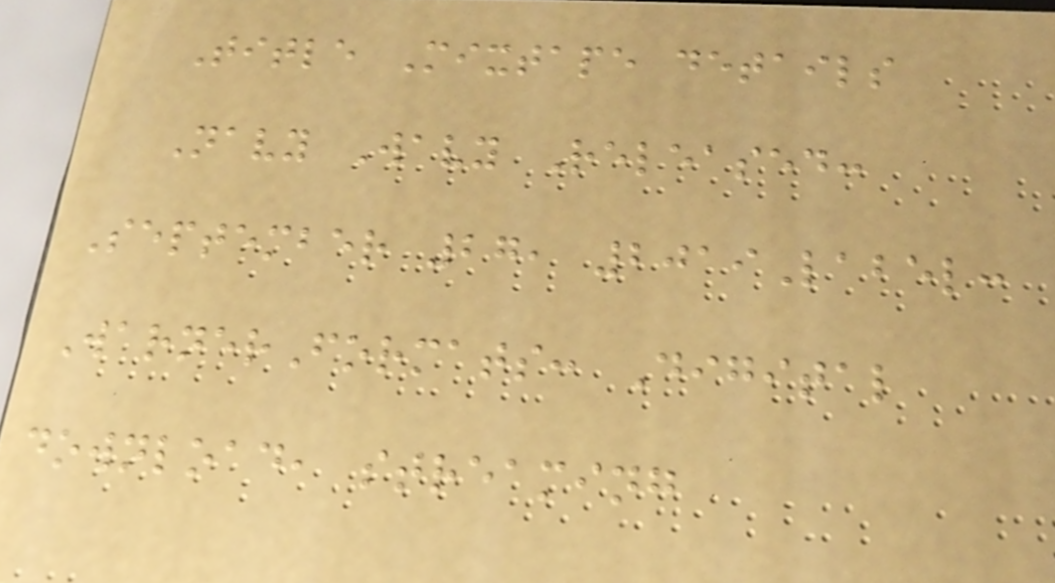Title Mixtape details
Navy Wavy Released:
September 27, 2019Label:
WarnerFormats: Digital
download, streaming
